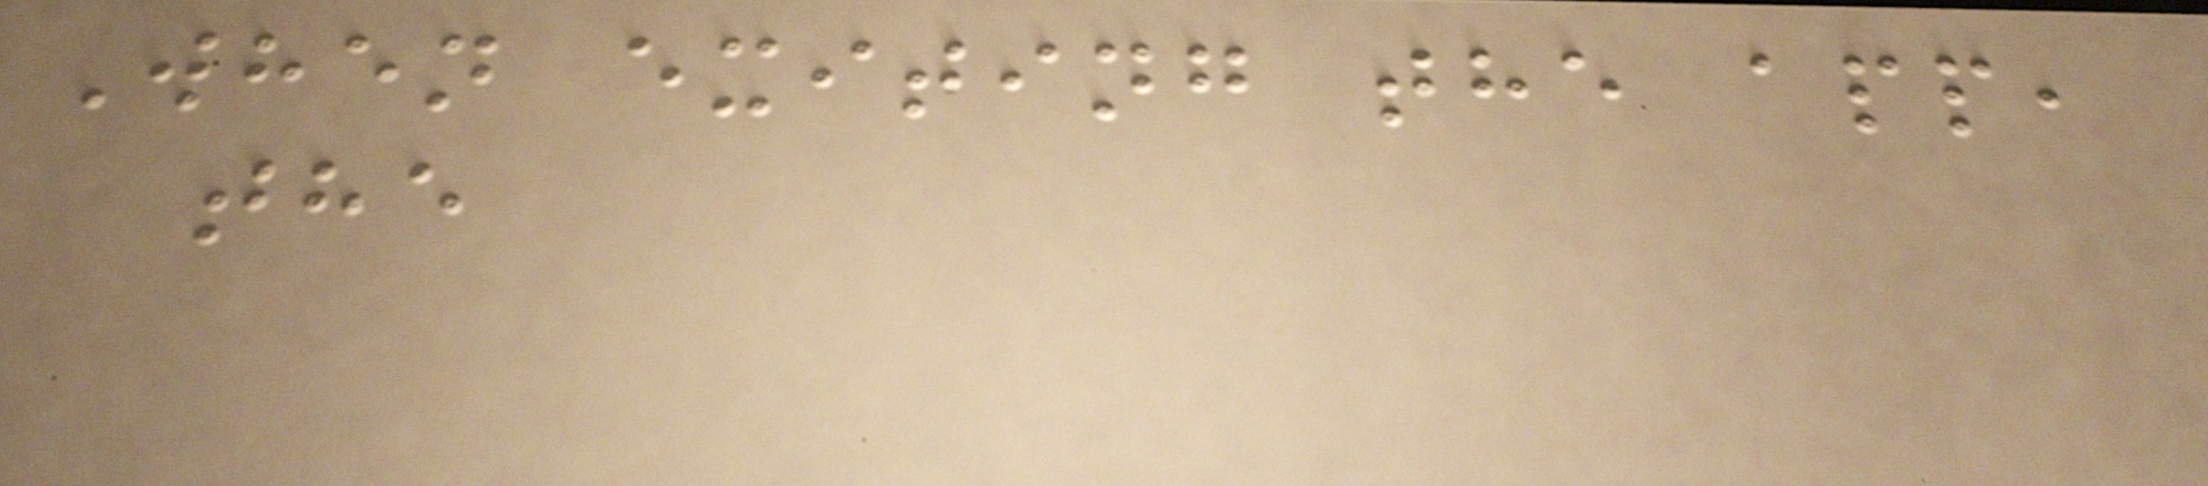When exiting the app,
the
